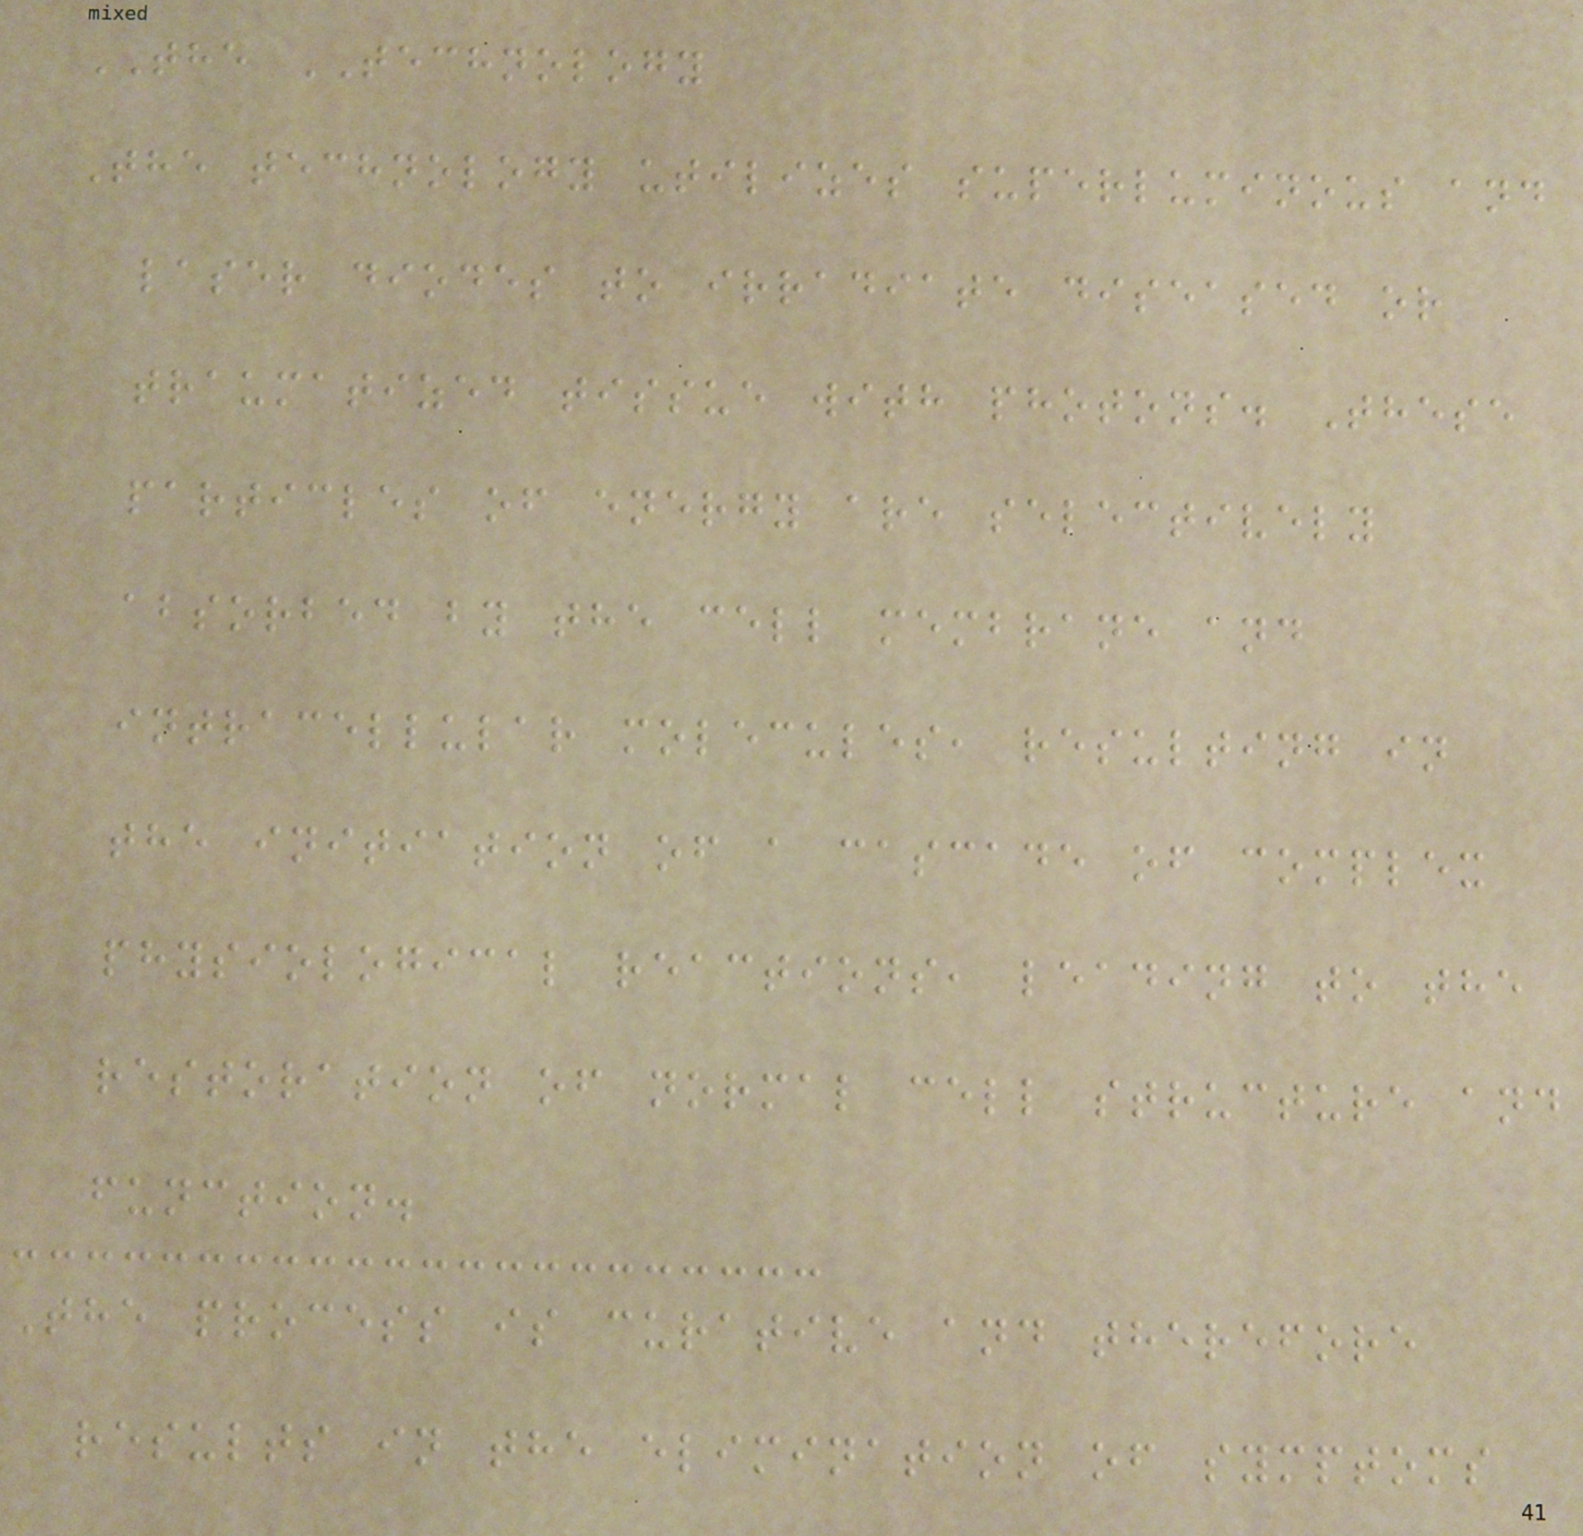THE TECHNOLOGY
The technology utilizes superluminous and
laser diodes to irradiate diseased or
traumatized tissue with photons. These
particles of energy are selectively
absorbed by the cell membrane and
intracellular molecules, resulting in
the initiation of a cascade of complex
physiological reactions, leading to the
restoration of normal cell structure and
function.
The process is curative and therefore
results in the elimination of symptoms
